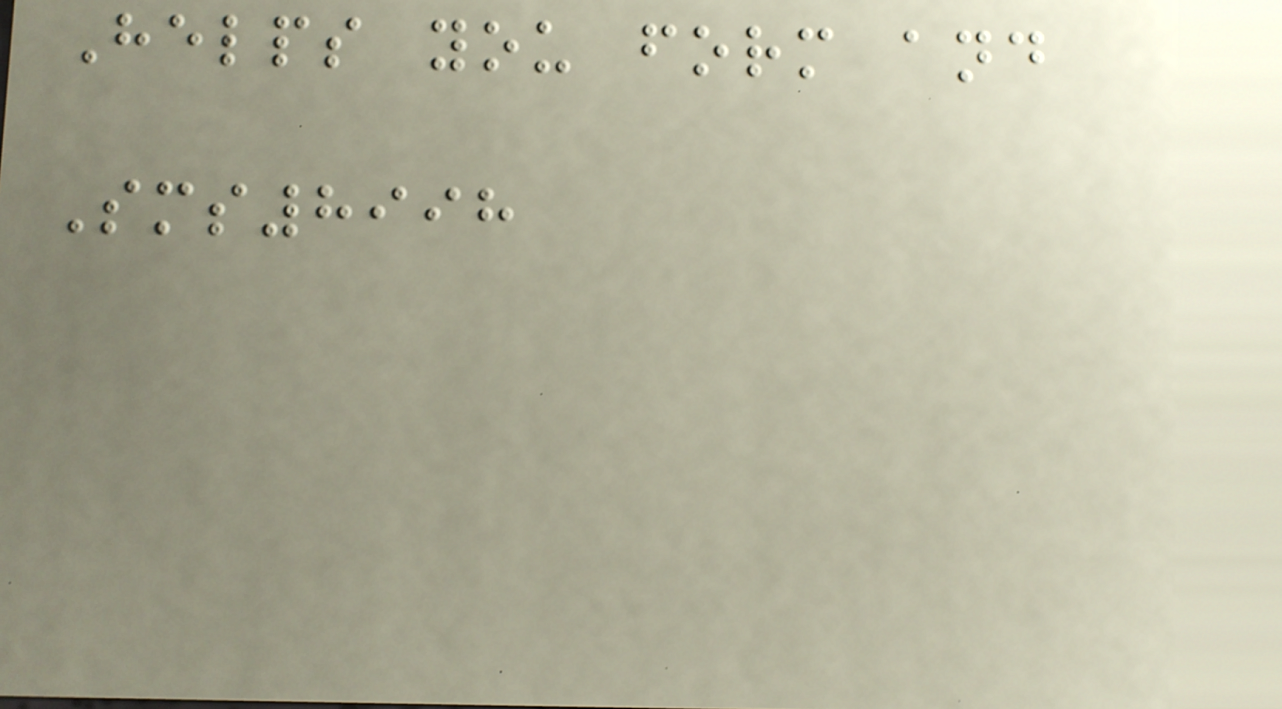Helps you form and
Sms8998
